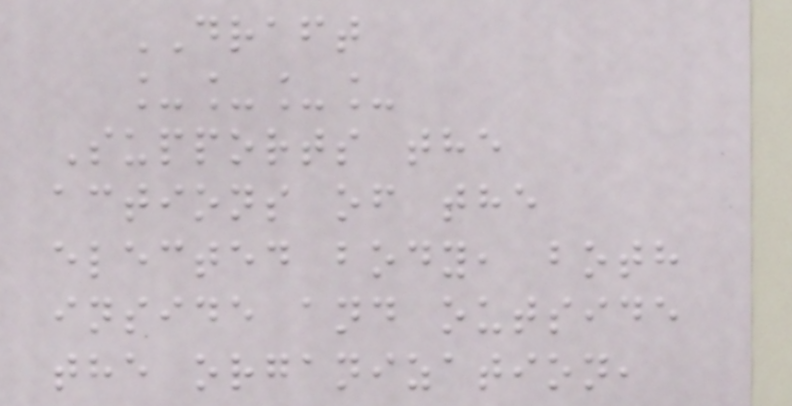DRAFT
____
Supports the
actions of the
elected body, both
inside and outside
the organization,
